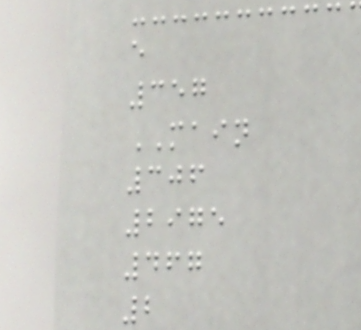e
357
MAIN
306
2975
467
2
